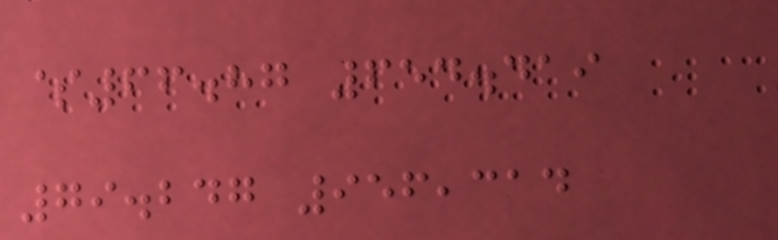$66.87 654.419
79.247 956,314
